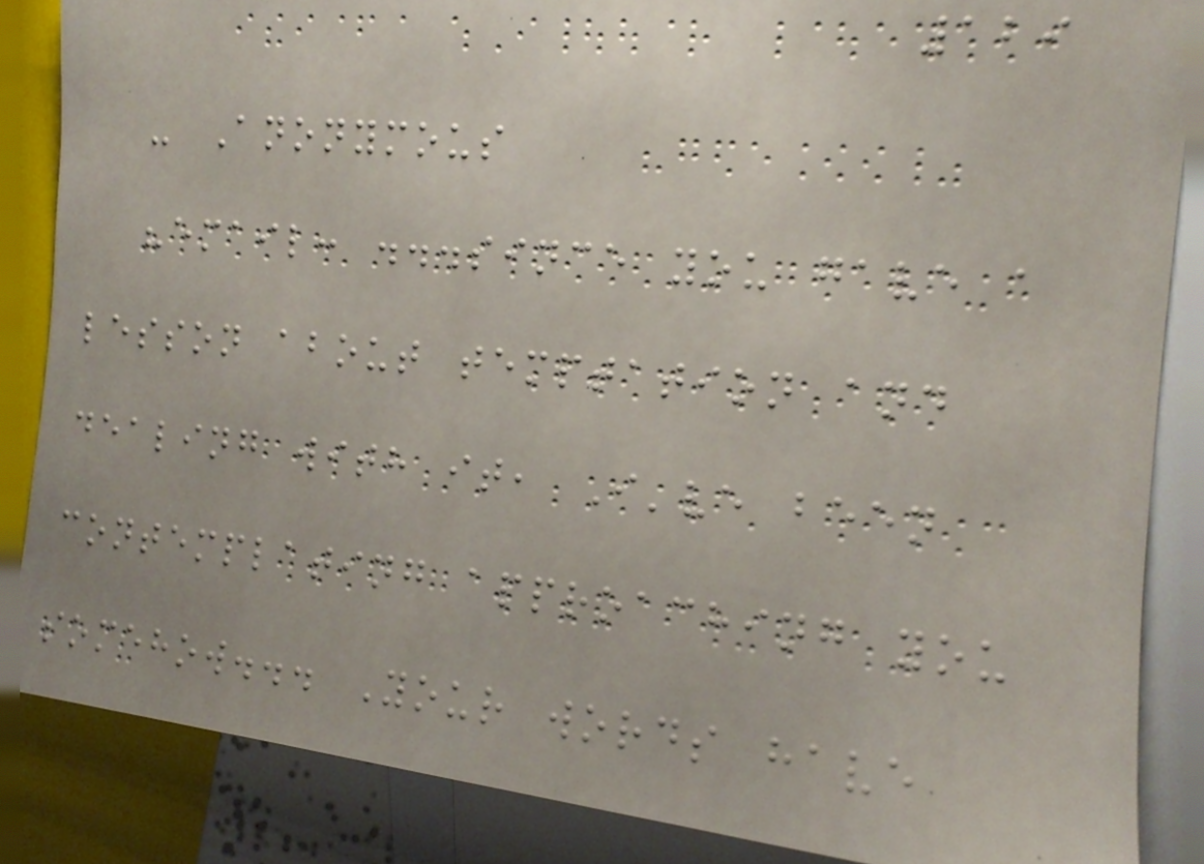129
- Anonymous
"email: ...since you gave a
lesson about temptation and
dealing with it, I've been
contemplating approaching you
somehow... Your words have
